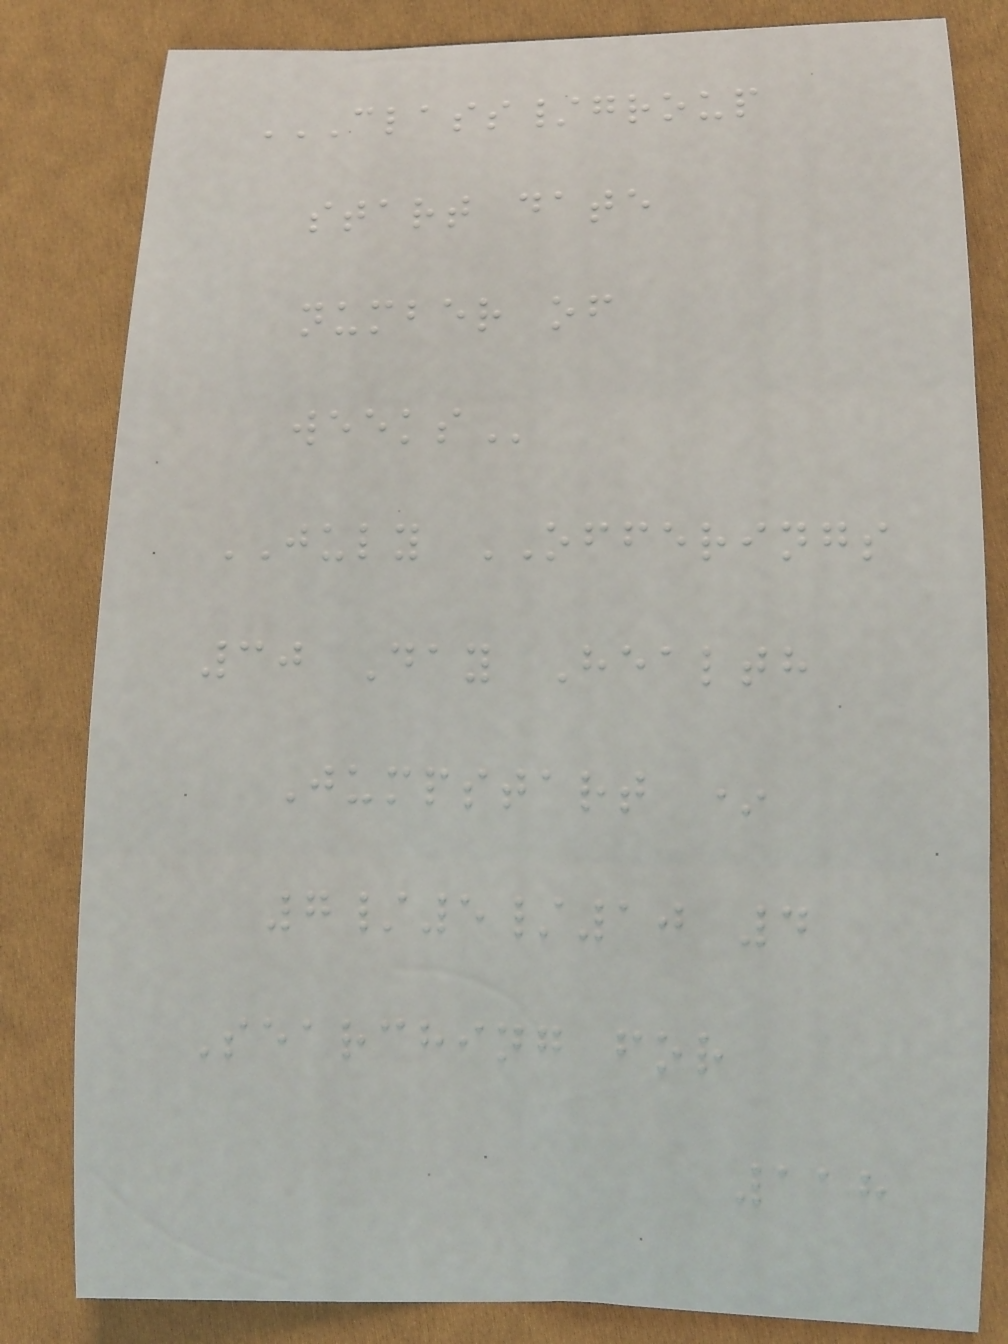CLASS/GROUP
START DATE
NUMBER OF
WEEKS
JULY OFFERINGS
30 Day Health
Jumpstart *
7/5/10 4
Searching for
118
